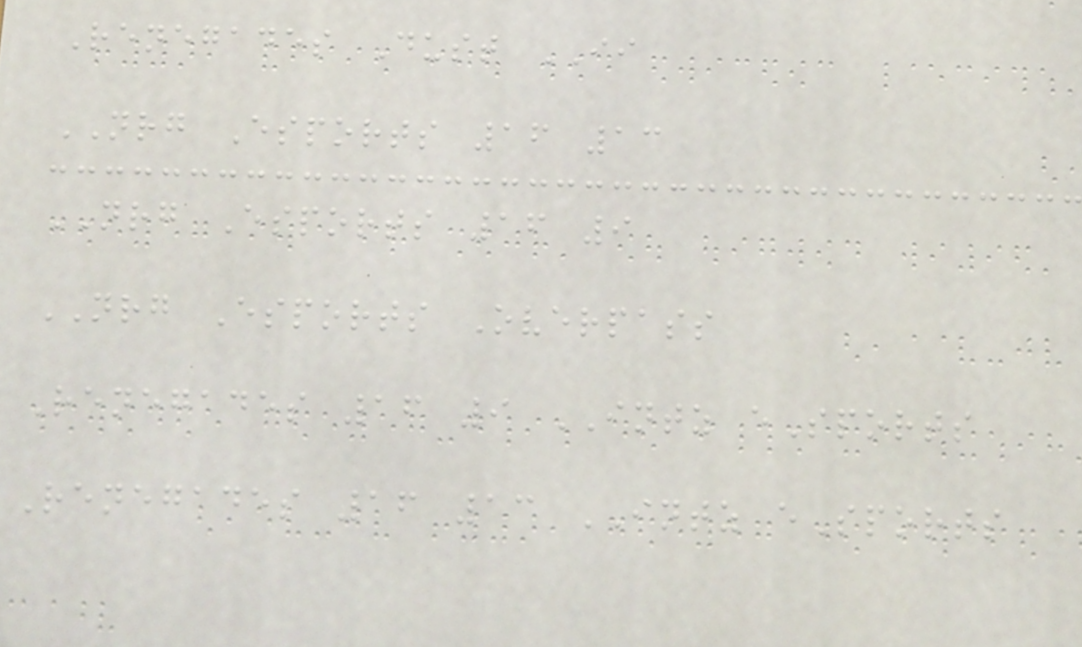Renegades Dust II
NRG Esports 16 13
NRG Esports 16 9
NRG Esports Overpass
Renegades 16 9 INTZ eSports
Renegades 16 13 INTZ eSports
